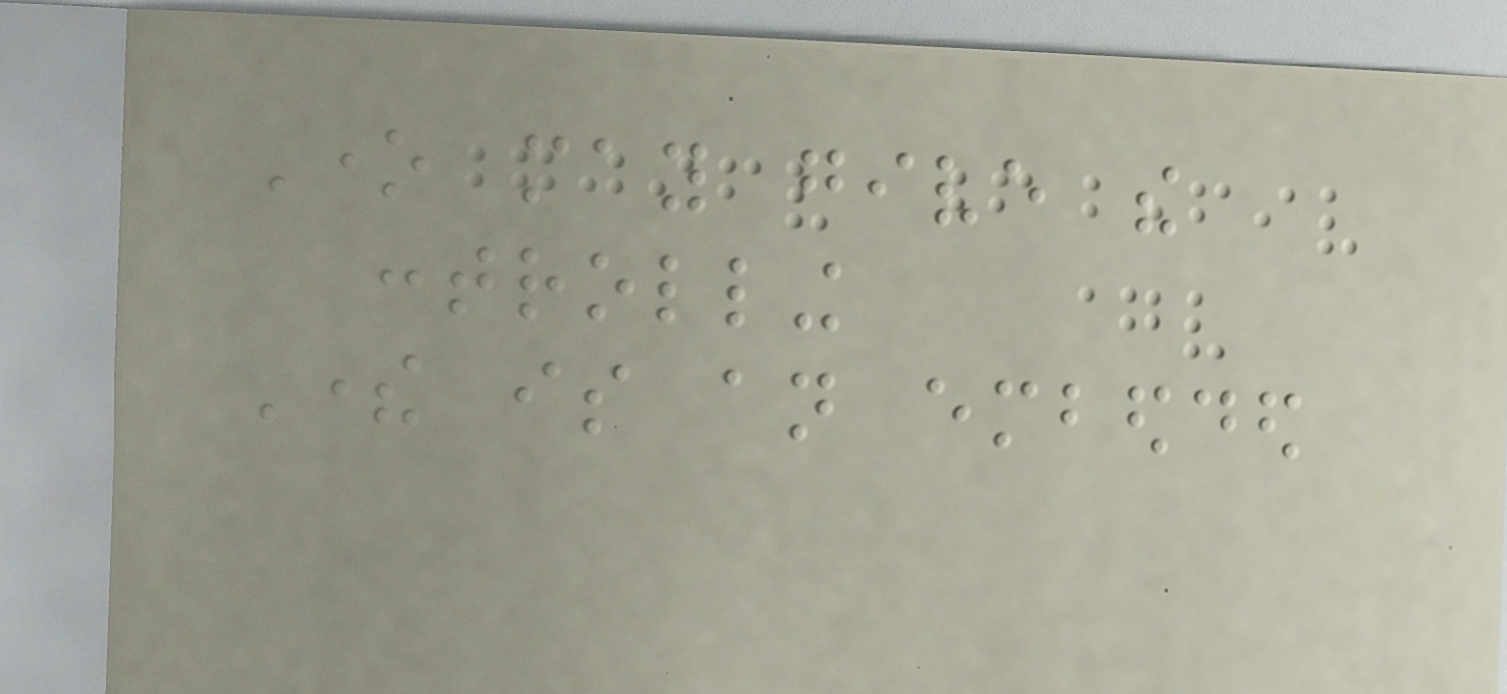One may give the
controlling
There is an embedded
